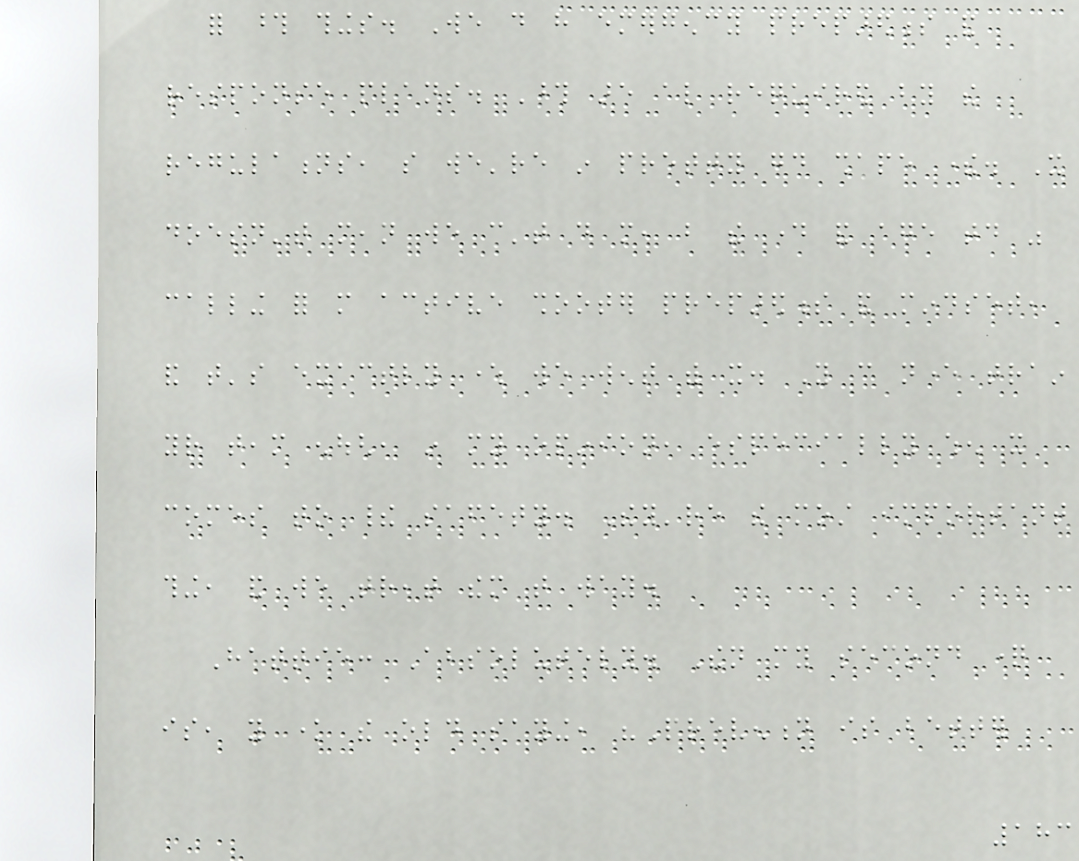for those things. We do have emergency preparedness and
response plans. Those are also required by the
regulations, so we're in pretty good shape there. It
doesn't mean we can't do more, but the day and age today was
calling for more active shooter preparedness and mindset,
and that's exactly where we went with it. You can never train
your team enough, in my opinion, especially when it
comes to their safety. They're the most important
thing, and we treat them that way.
Hattie: Absolutely. Then my second question
is, you know the old saying, "Prevention is better
183
